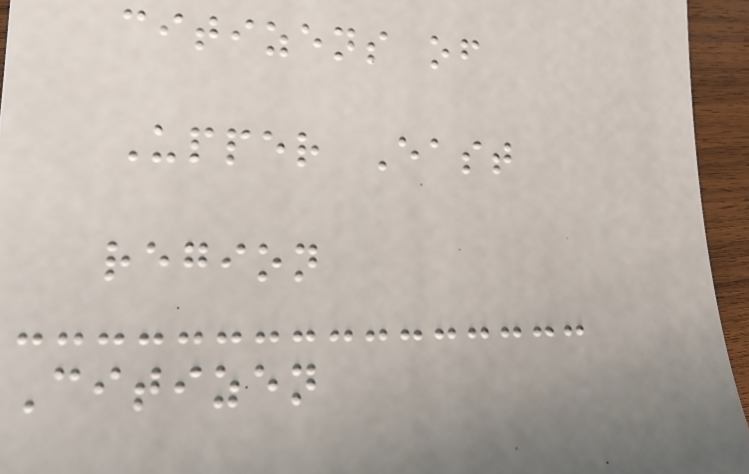citizens of
Upper East
region
Citizen
